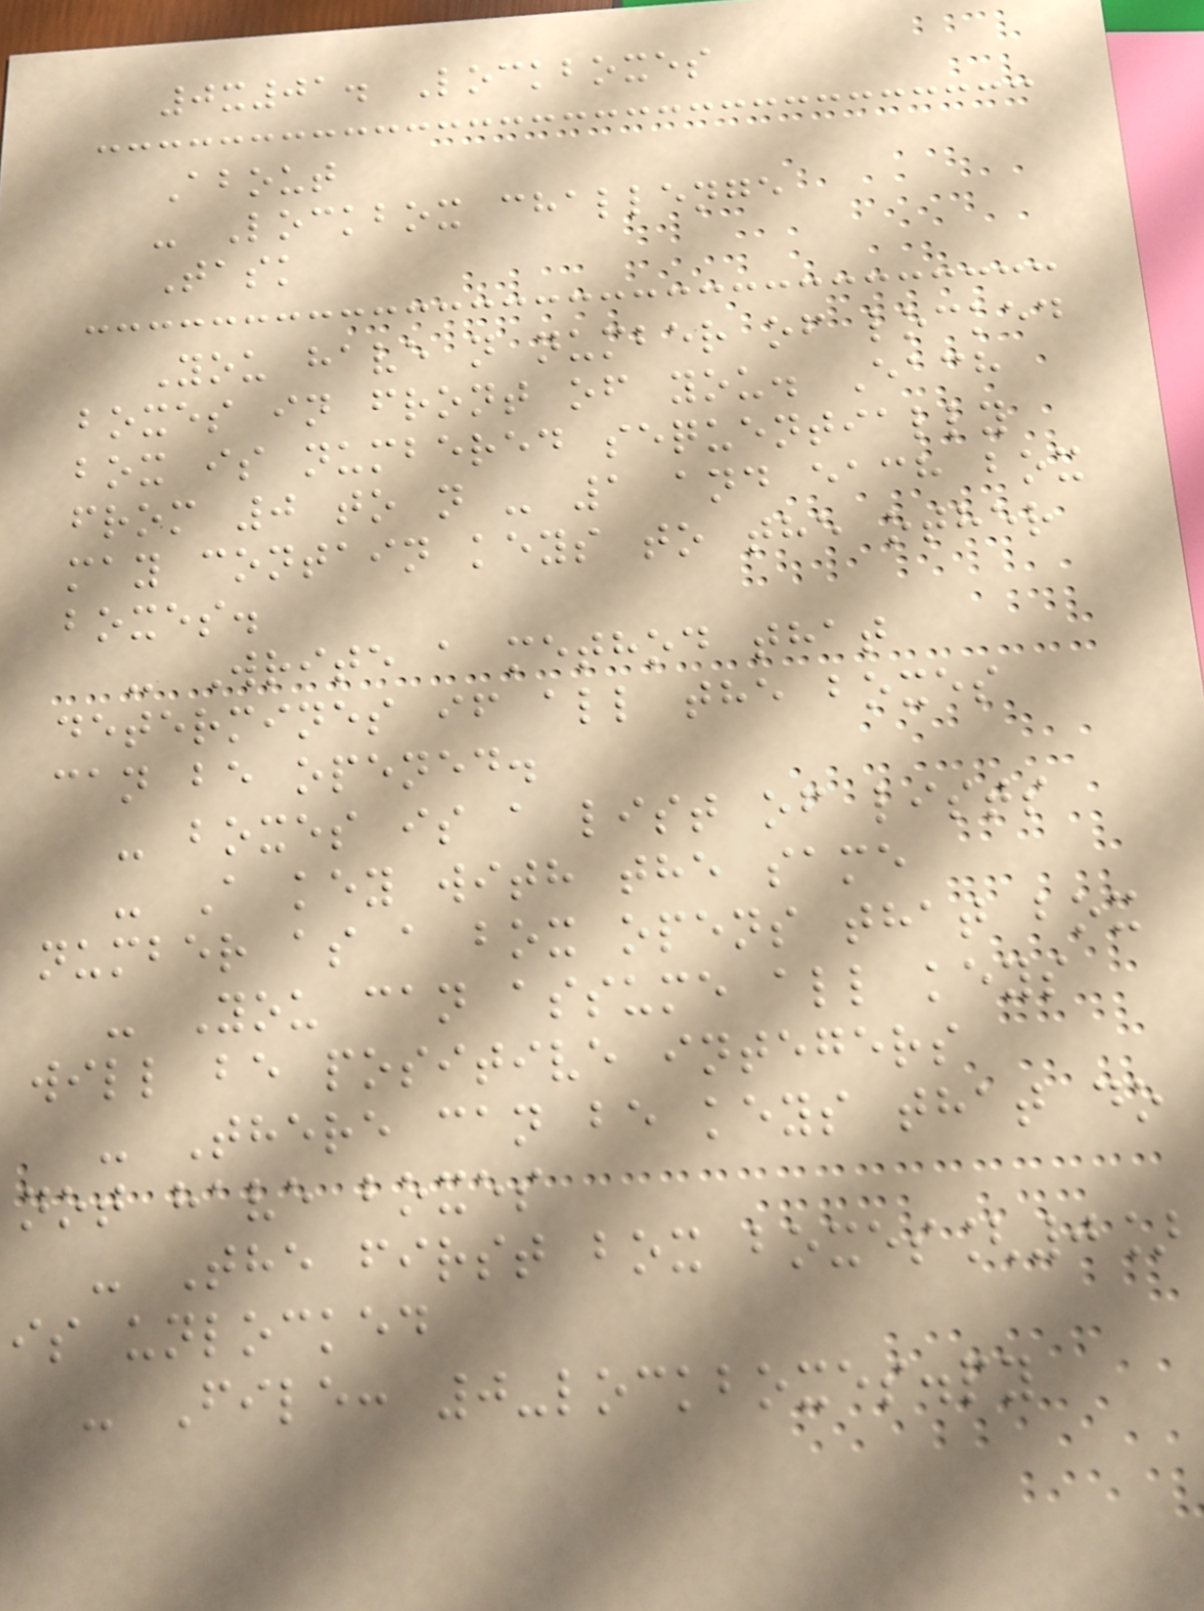0x01. Lockboxes
About
- Lockbox challenge
Task
You have n number of locked
boxes in front of you. Each
box is numbered sequentially
from 0 to n - 1 and each box
may contain keys to the other
boxes.
- Write a method that
determines if all the boxes
can be opened.
- boxes is a list of lists
- A key with the same
number as a box opens that box
- You can assume all keys
will be positive integers
- There can be keys that do
not have boxes
- The first box boxes[0]
is unlocked
- File: 0-lockboxes.py
